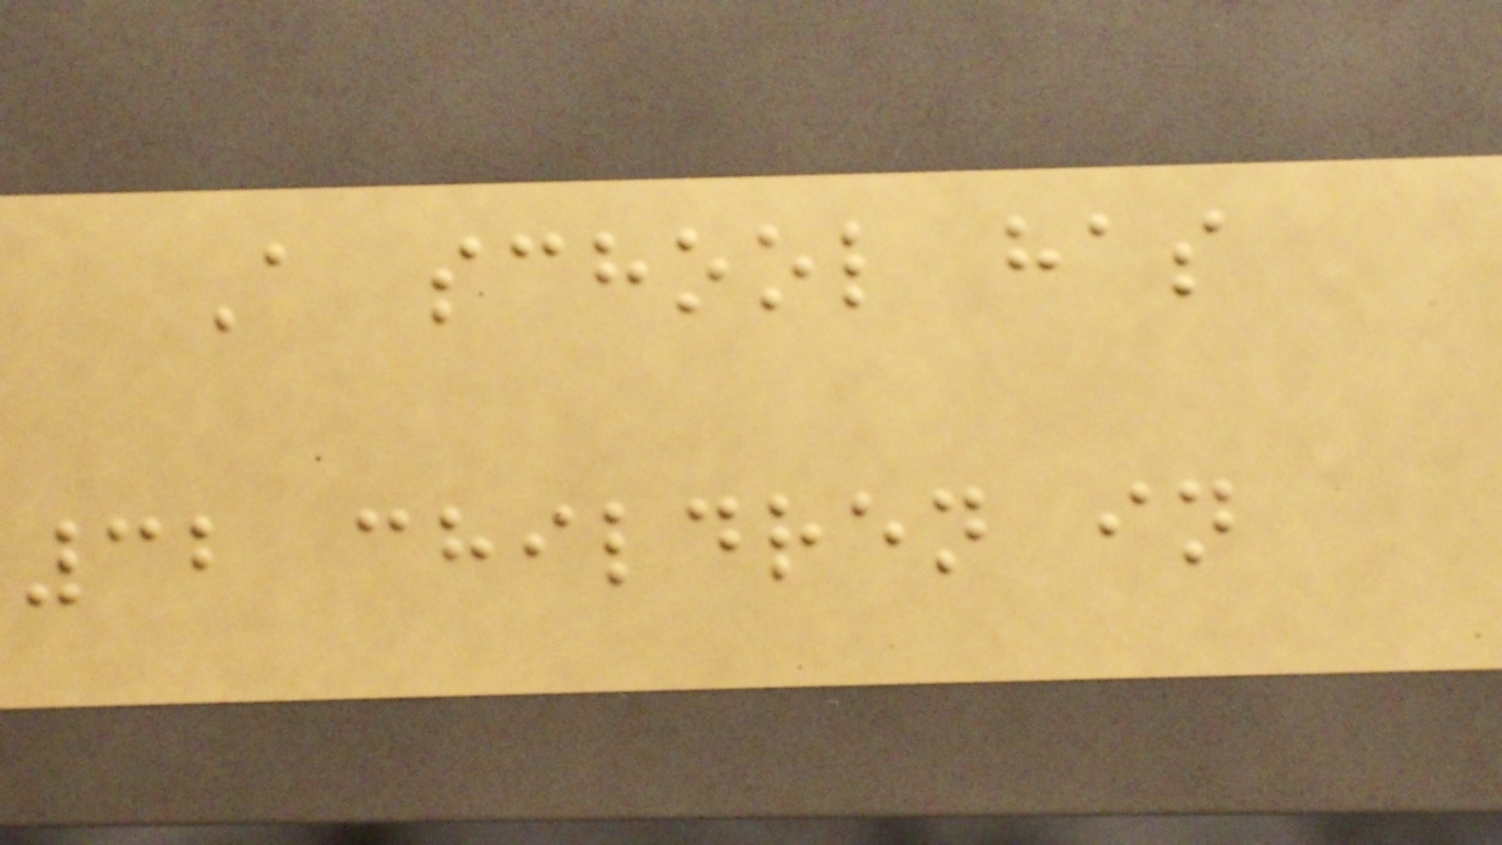A school has
32 children in
